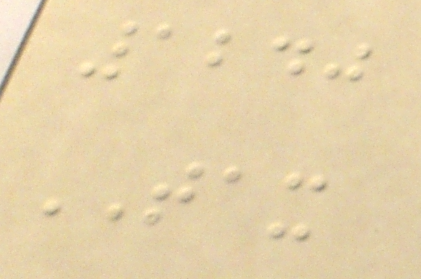1240
TAX
